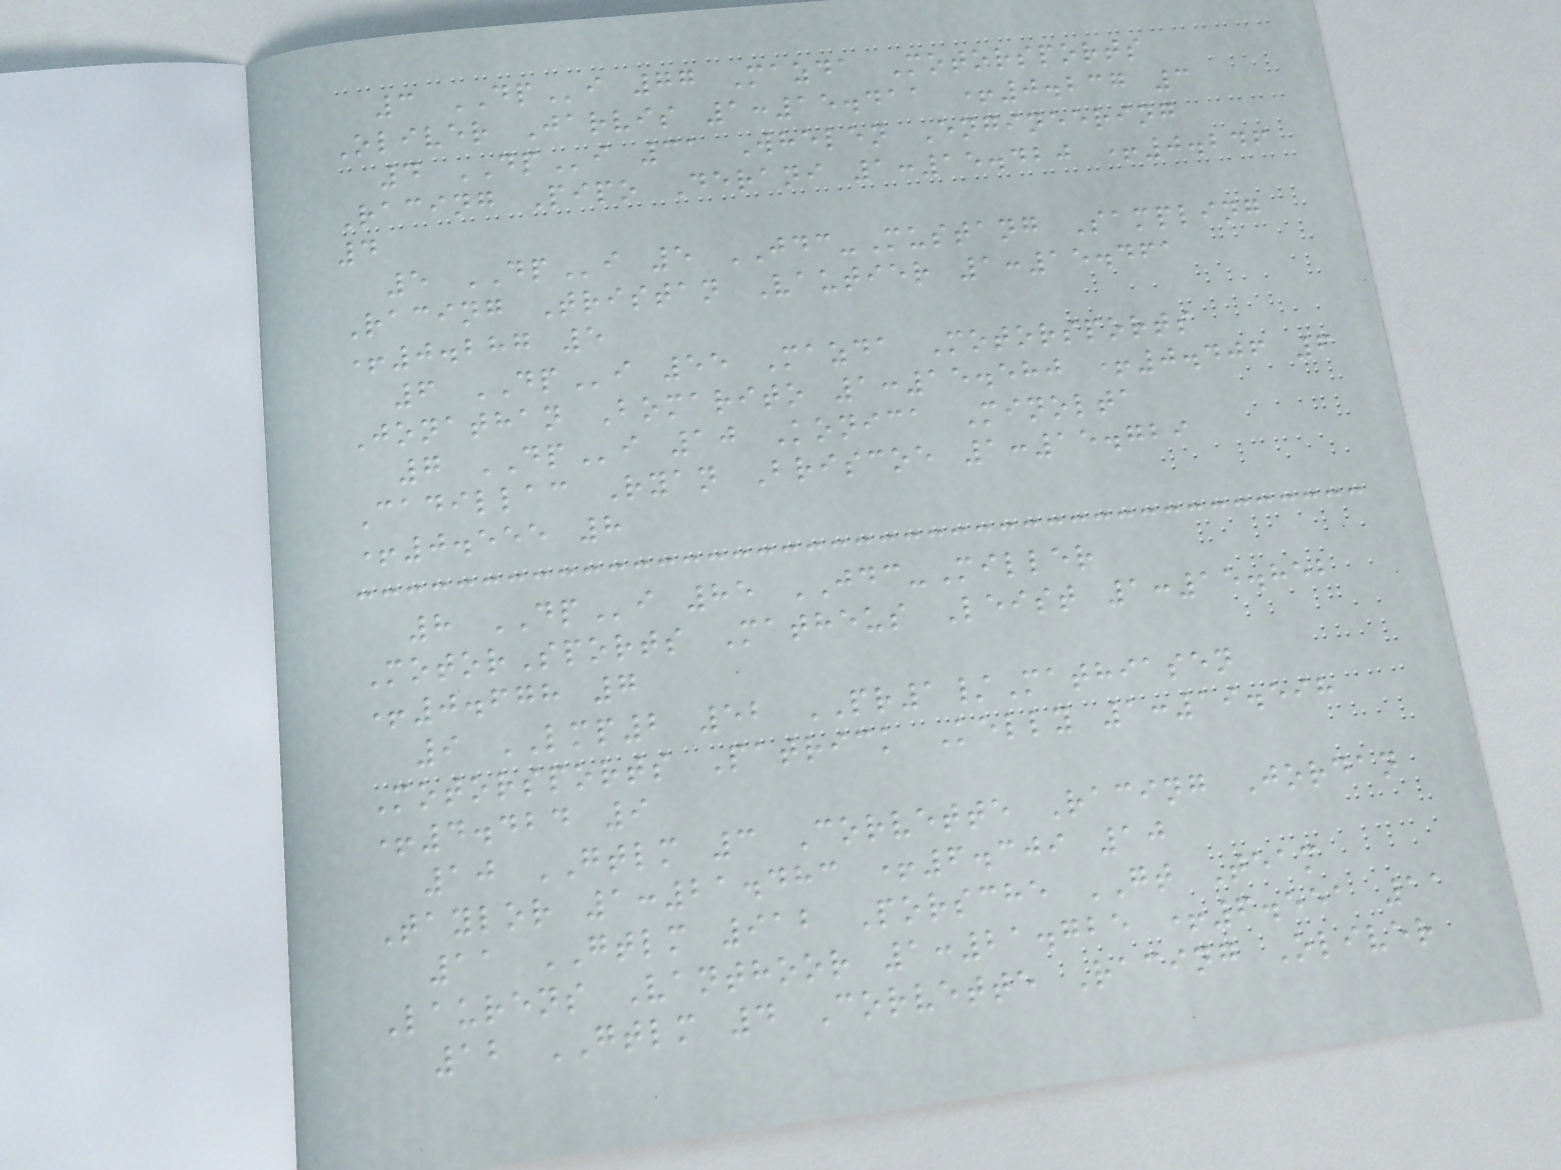3 DPi 77 Mazda Motorsports
Oliver Jarvis 1:15.411 +0.237 3
4 DPi 31 Whelen Engineering
Racing Pipo Derani 1:15.420 +0.246
4
5 DPi 5 JDC-Mustang Sampling
Racing Tristan Vautier 1:15.461
+0.287 5
6 DPi 55 Mazda Motorsports
Jonathan Bomarito 1:15.580 +0.406 6
7 DPi 10 Konica Minolta
Cadillac Ryan Briscoe 1:15.729
+0.555 8
8 DPi 85 JDC-Miller
MotorSports Matheus Leist 1:15.852
+0.678 7
9 LMP2 52 PR1/Mathiasen
Motorsports Patrick Kelly 1:19.598
+4.424 9
10 GTLM 3 Corvette Racing Jordan
Taylor 1:21.483 +6.309 10
11 GTLM 912 Porsche GT Team
Laurens Vanthoor 1:21.725 +6.551 11
12 GTLM 4 Corvette Racing Oliver
